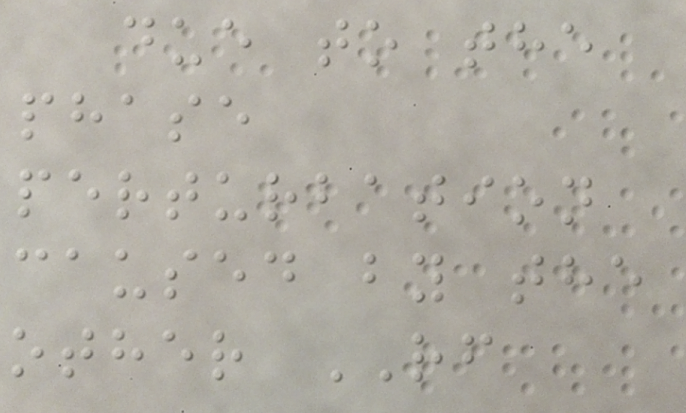due to the
phase
perturbation
caused by the
other RF
